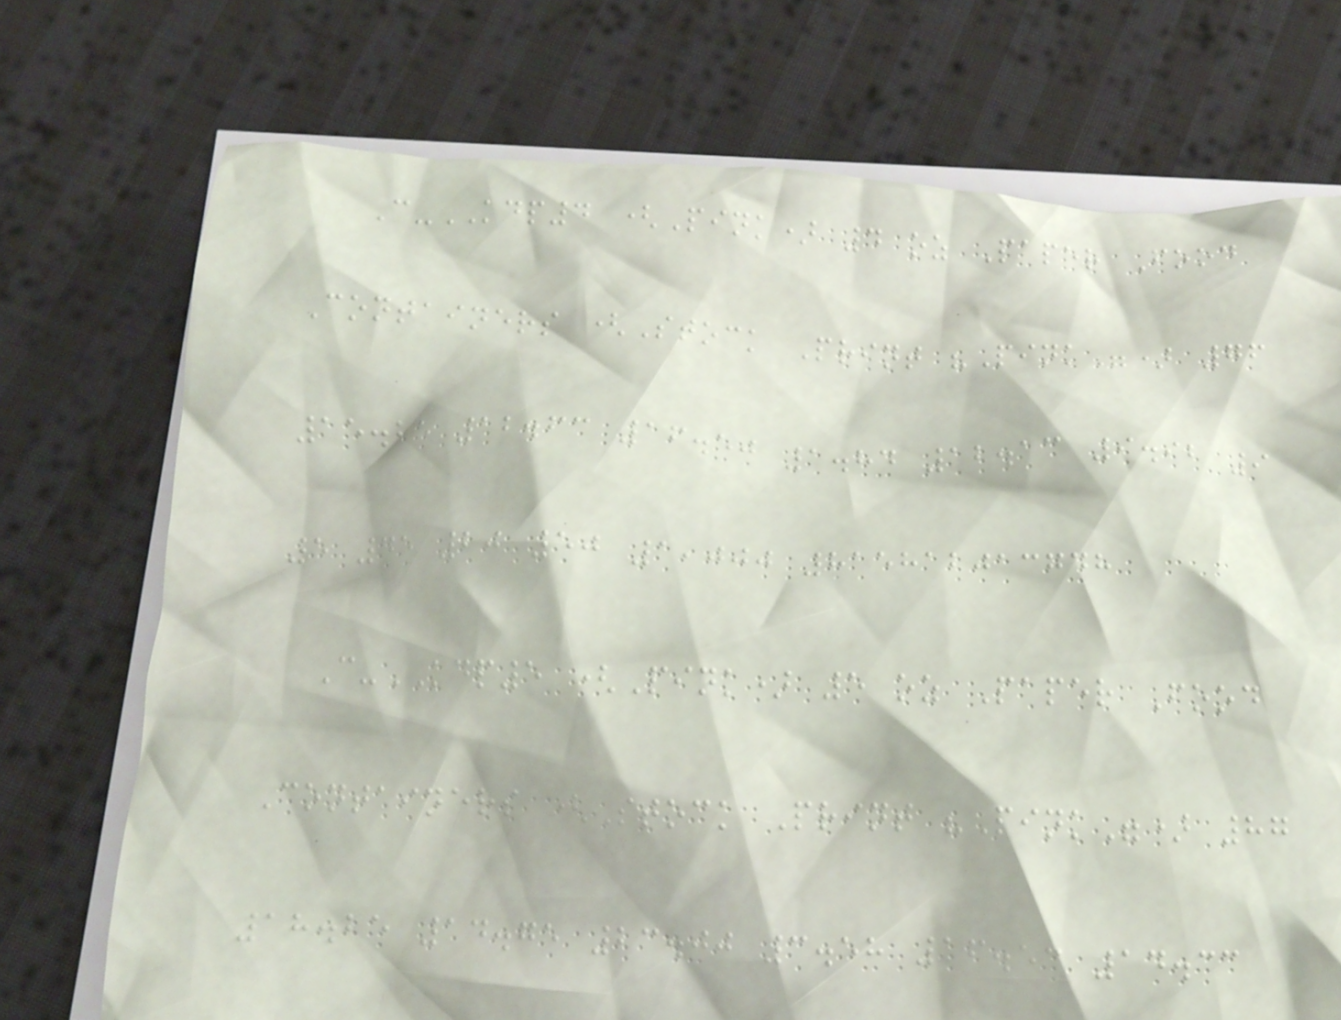C-KDP4 (Pink) 4 oz Paper Food
Containers (Stock Print "Pink") 76
15.25 12.63 16.50 1.84 12.13 9.92 9
5 45 20 50 1,000 815812013748
C-KDP5 (Pink) 5 oz Paper Food
Containers (Stock Print "Pink") 87
18.25 14.75 23.00 3.58 16.53 14.33
